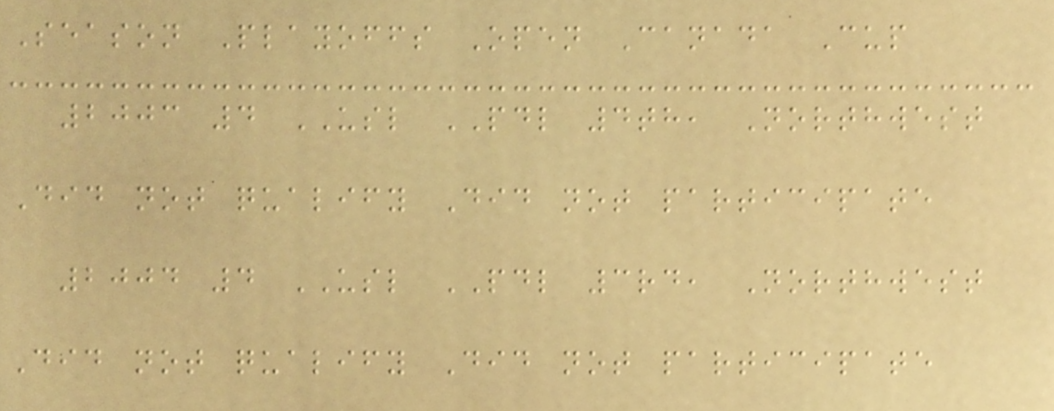Season Playoffs Open Canada Cup
2003 4 USL PDL 4th, Northwest
Did not qualify Did not participate
2004 4 USL PDL 3rd, Northwest
Did not qualify Did not participate
